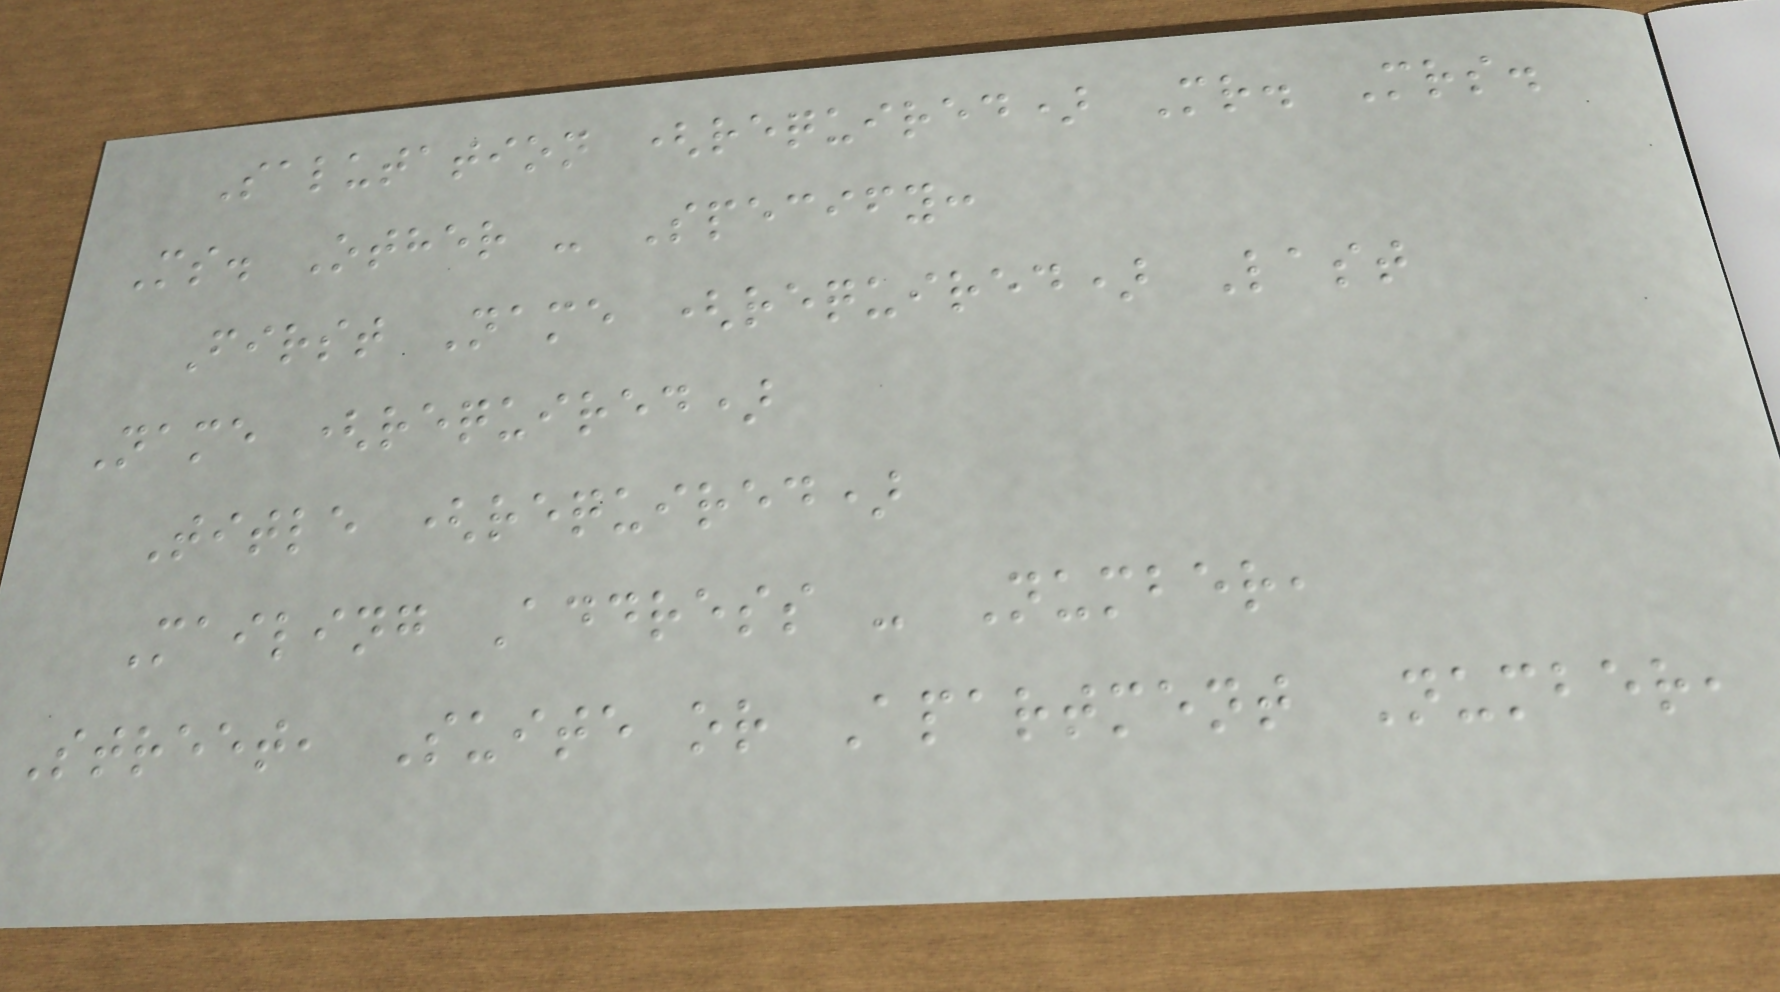Salutation (required) Mr. Mrs.
Ms. Other - Specify:
First Name (required) Last
Name (required)
Title (required)
Mailing Address - Number,
Street, Suite or Apartment Number,
